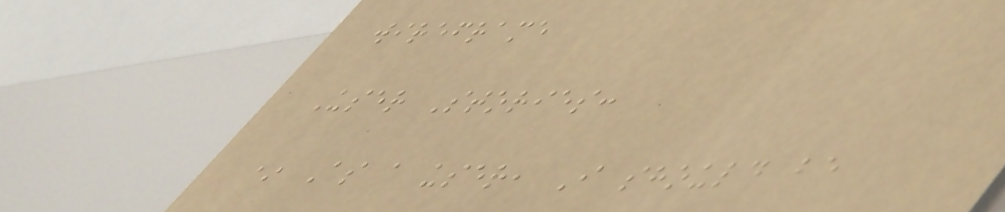wireframe
User Stories:
* As a user, I should be
